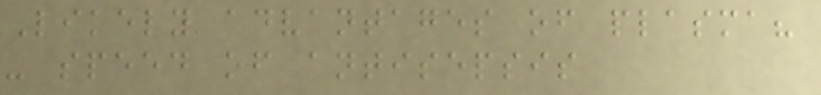Likely advantages of plasma?
- speed of antisepsis
